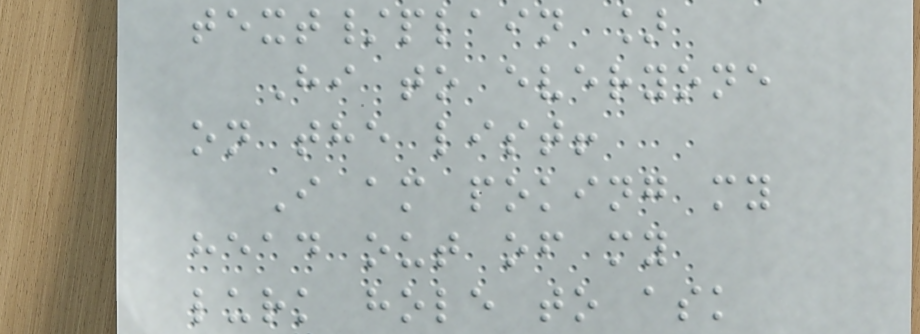text/plain ]
Hi to everyone
on the list!
I am poking my
head out of my
lurk hole to ask
